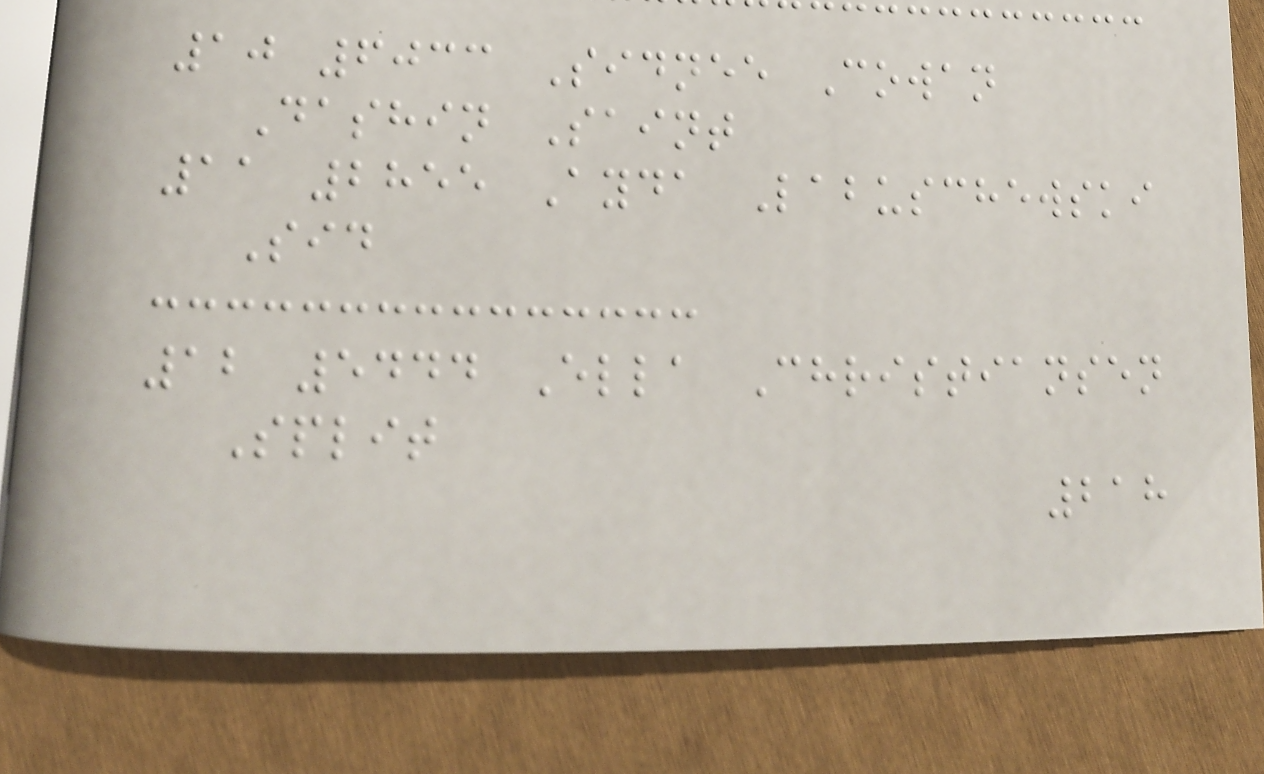10 6033 Sidnee Cowan
Dashin Saint
11 2855 Ayda Labuschewski
Sid
12 5444 Ella Christiansen
Split
218
